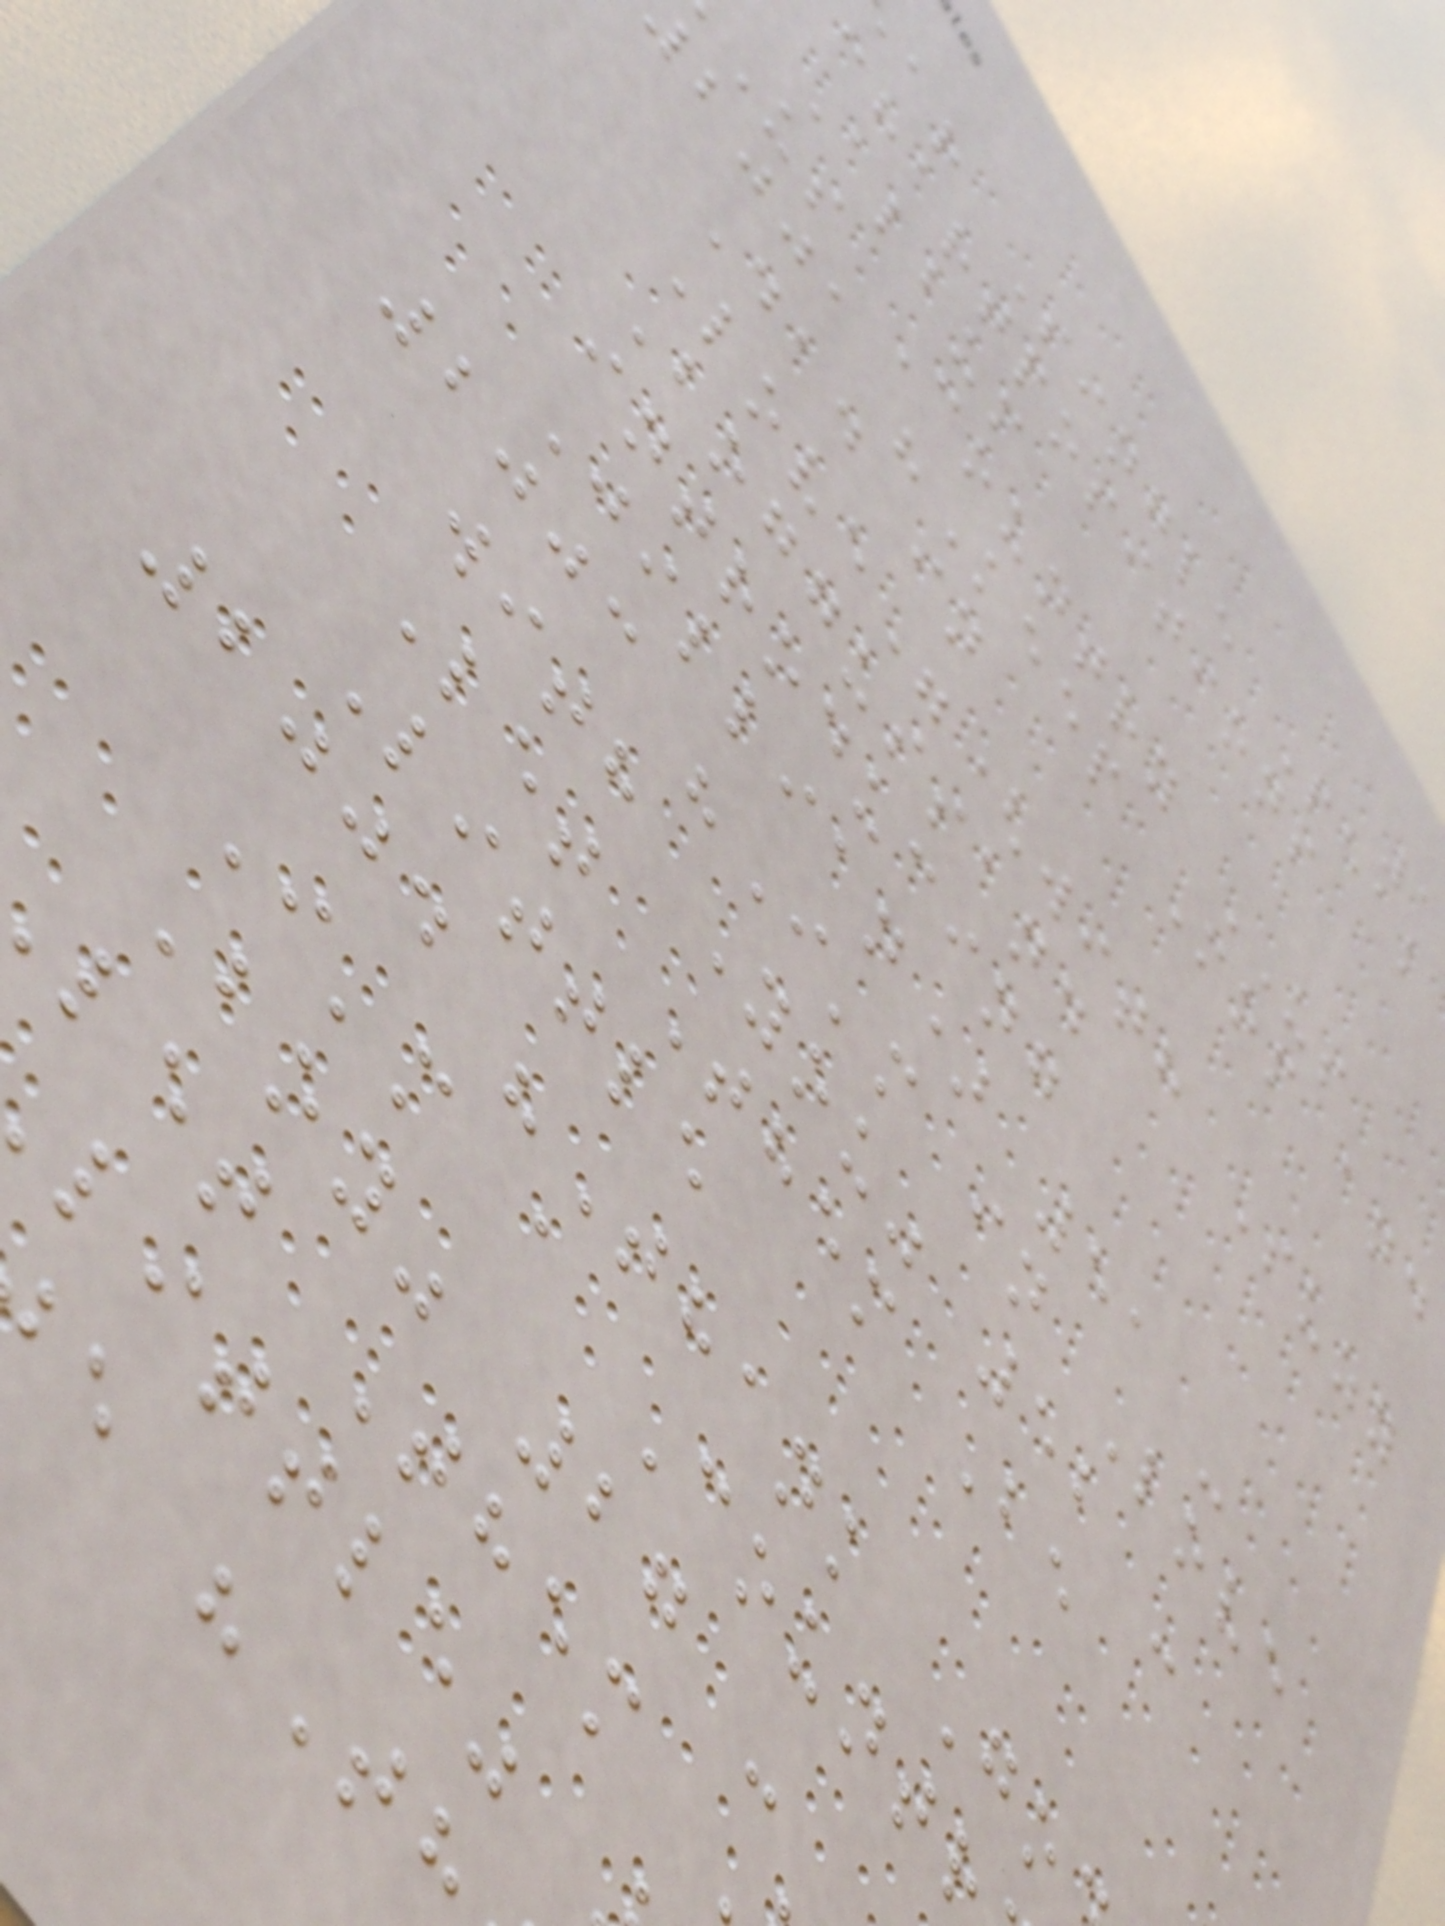ar Single Peak
chartpositions
Album
us Country US
bjja "Keep Mom and
Dad in
Love"(with Suzy
Boggussand
introducing
Jillian) 51 -
2003 "I'm in Love
with You" 52 -
Let Them Be
Little
2004 "Thank Go
I'm a Countr
Boy" 27 -
let Them
little"
e "Th
